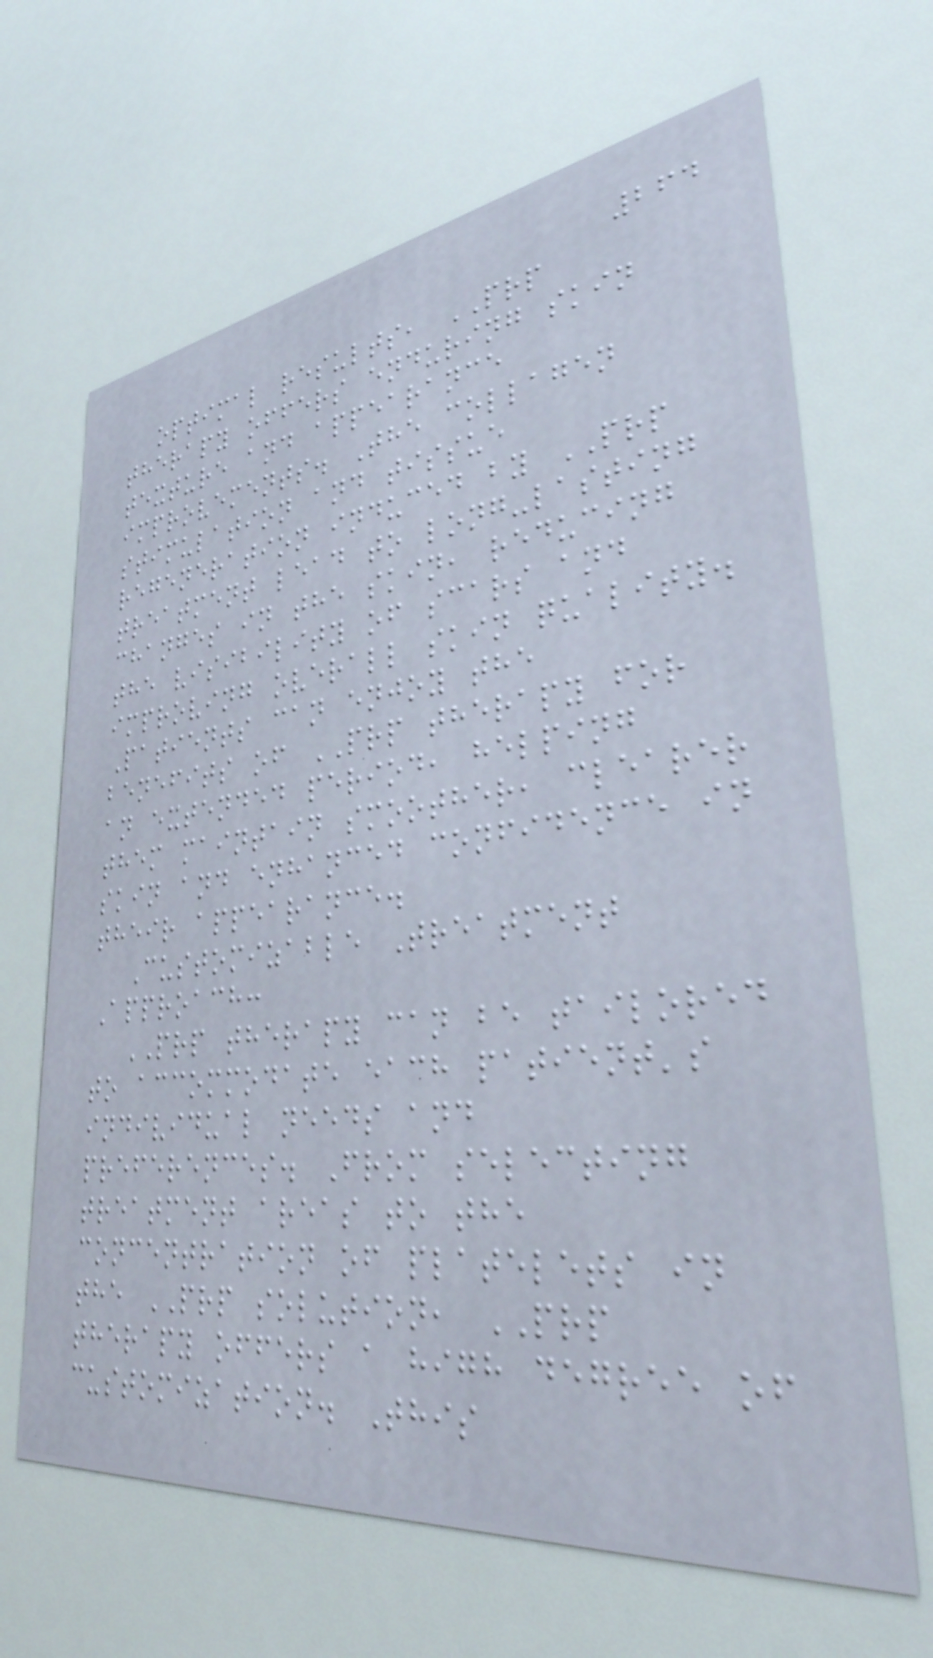264
optimal results, PRP
therapy offers enduring skin
texture and appearance
improvements. The collagen
stimulation and tissue
regeneration induced by PRP
treatment lead to long-lasting
changes in the skin, reducing
the visibility of scars and
improving overall skin quality.
Patients can enjoy the
benefits of PRP therapy for
an extended period, helping
them maintain smoother, clearer
skin and enhanced confidence in
their appearance.
Customizable Treatment
Approach:
PRP therapy can be tailored
to accommodate each patient's
individual needs and
preferences. From selecting
treatment areas to the
concentration of platelets in
the PRP solution, PRP
therapy offers a high degree of
customization. This
